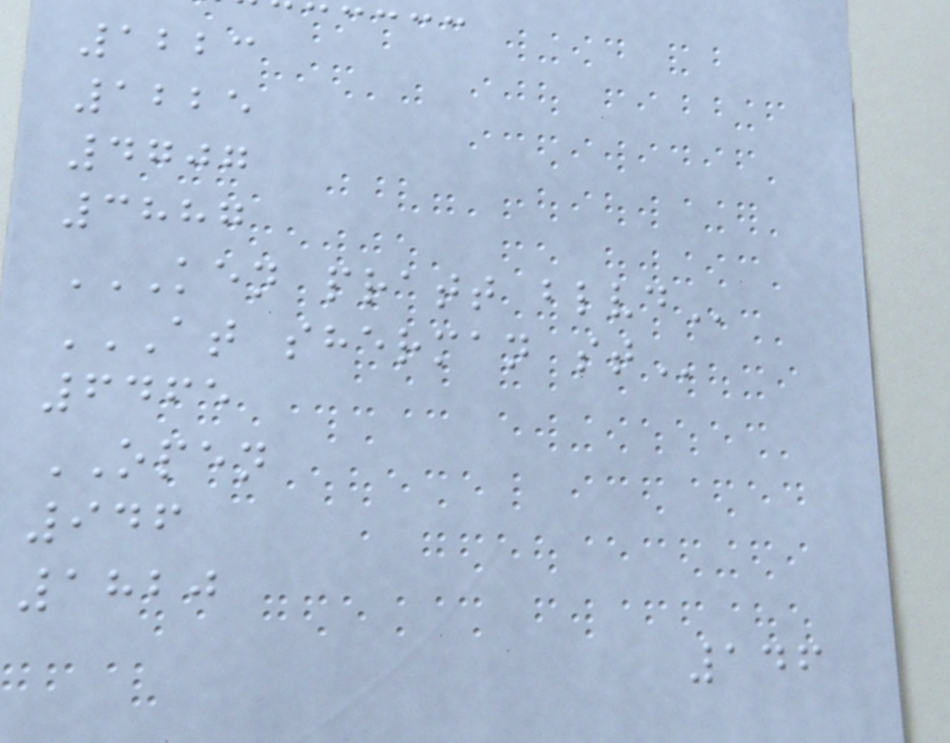1223
1225
4707
3887
KEN PRATT BLVD
AT SHERMAN ST
6465
OPEN
946
1820
146
